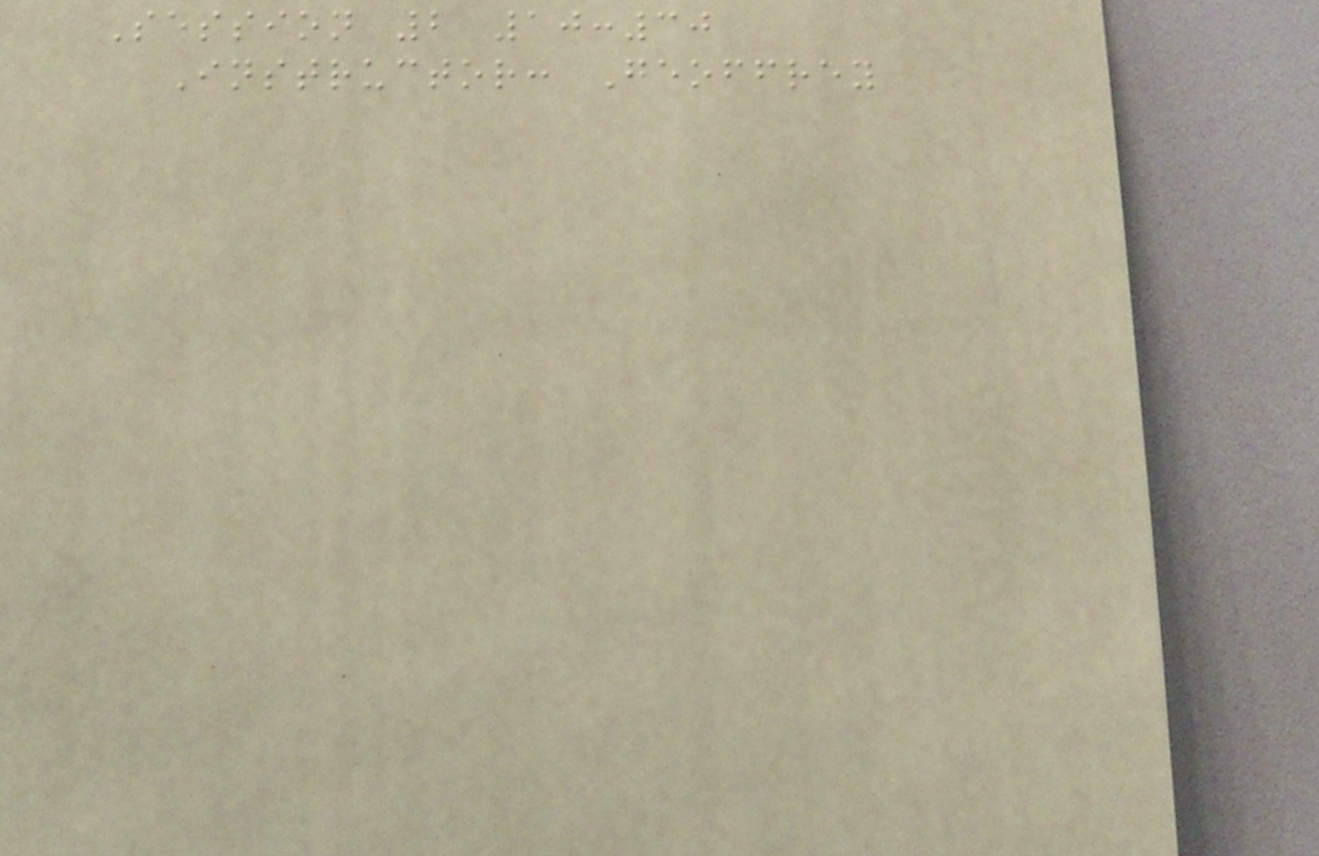Session 2 10:30
Instructor: Geoffrey
